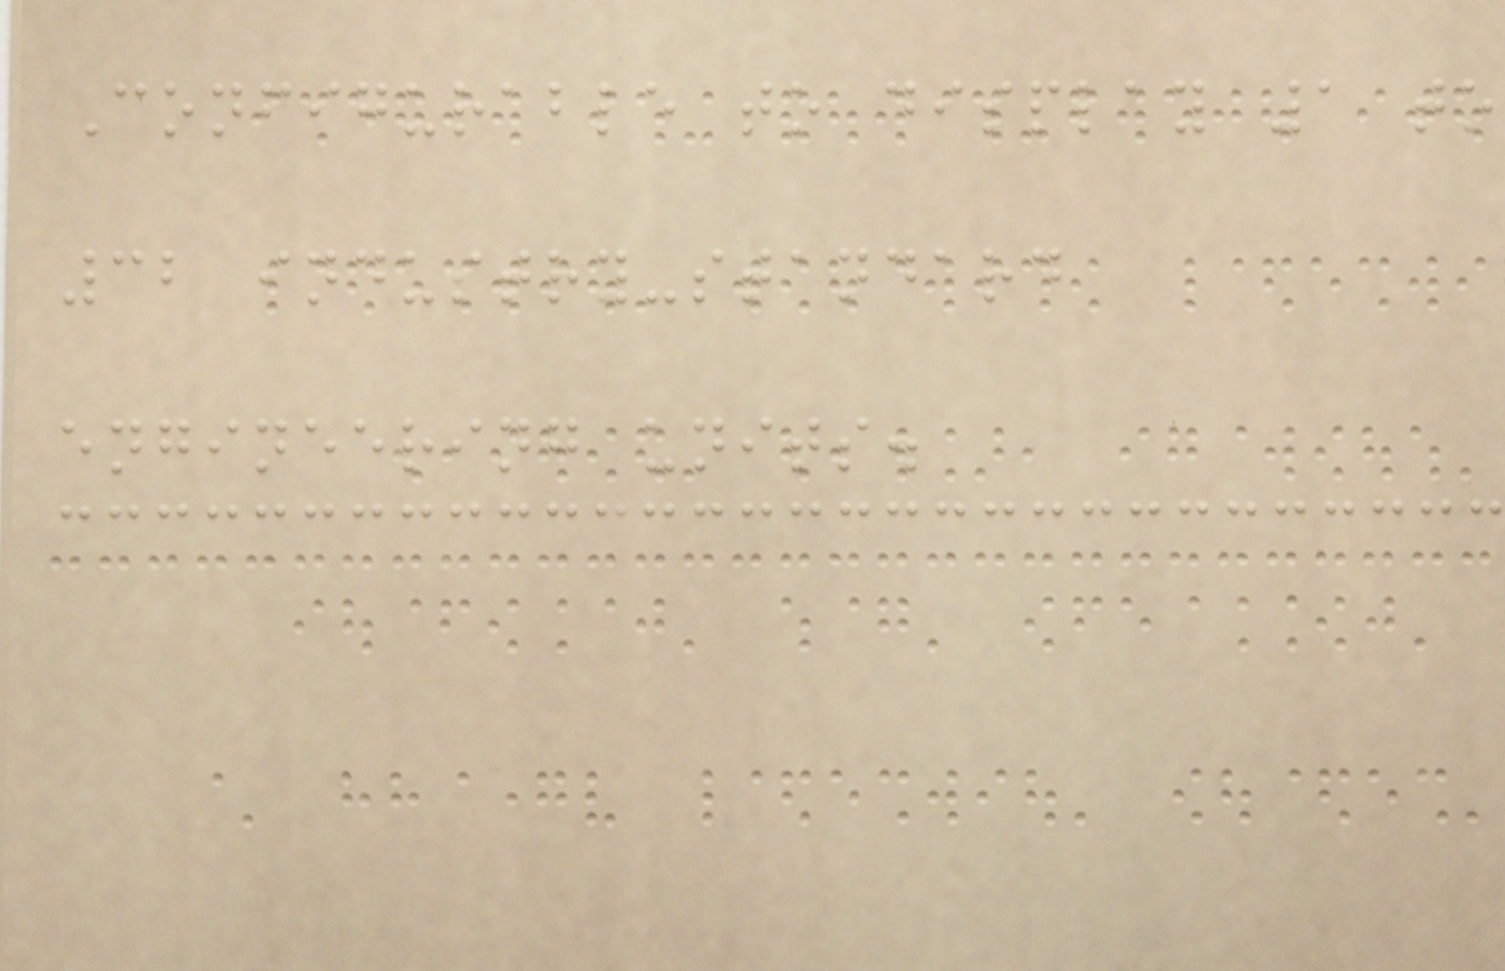Configurable to display 1 to
32 industry-standard
engineering units.
